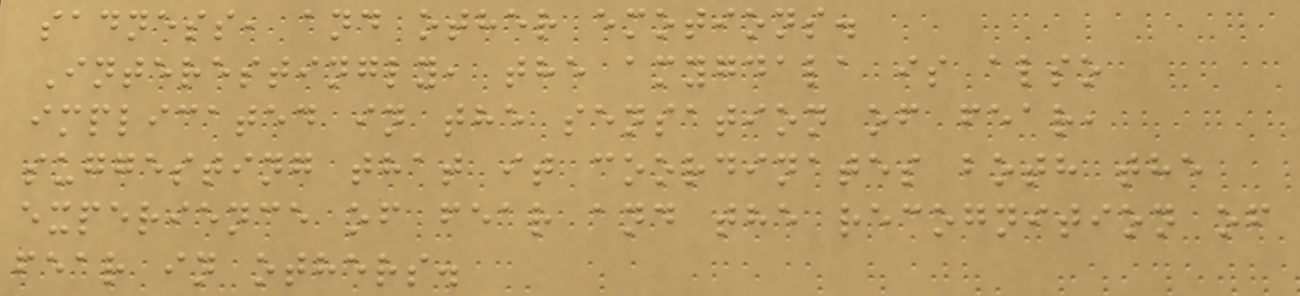sadness, and other emotions.
Interestingly, the amygdala is also
implicated in the sensation of fear,
suggesting that it coordinates both the
experience of fear and the recognition of
fear in others.
